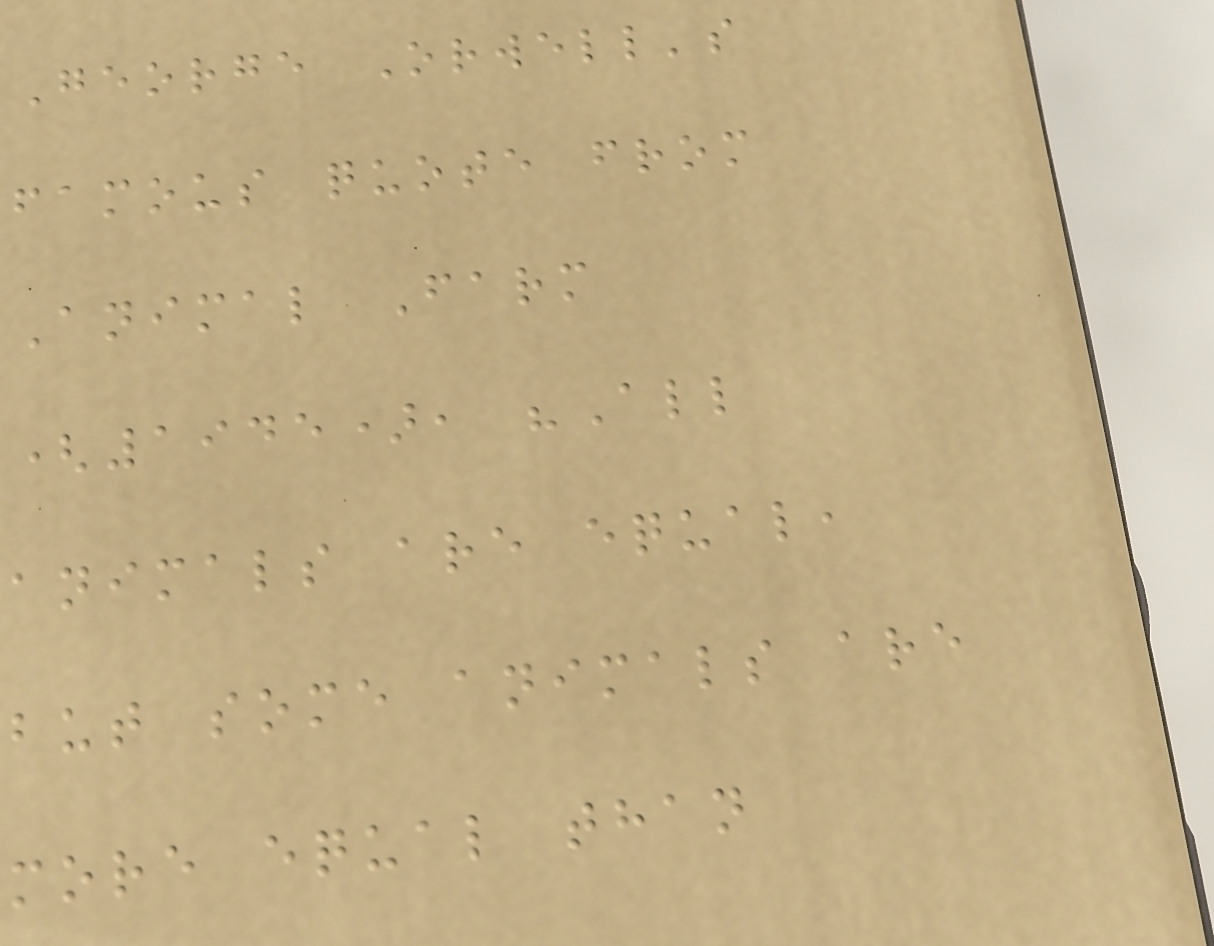George Orwell's
famous quote from
Animal Farm
(1945), "All
animals are equal,
but some animals are
more equal than
